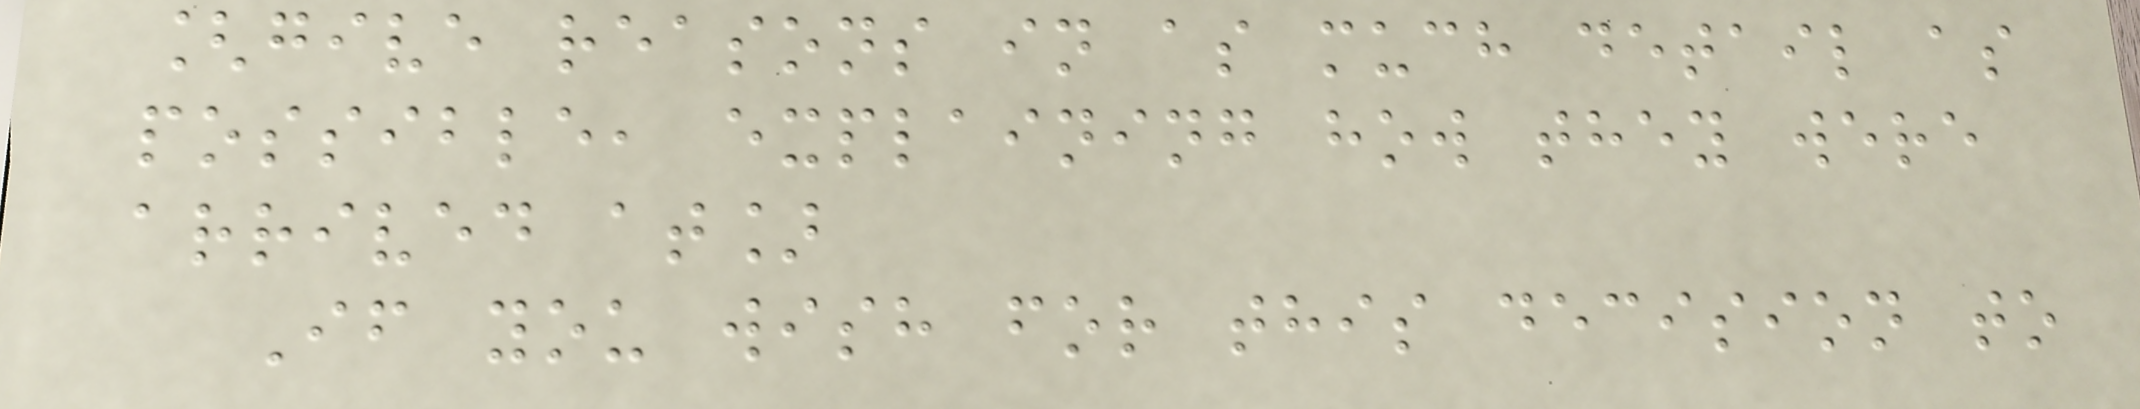[give reasons in as much detail as
possible, explaining how they were
arrived at]
If you wish for this decision to
